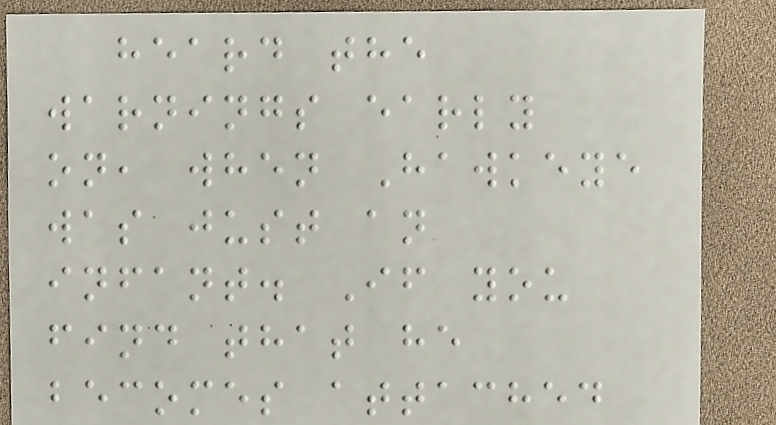heard the
warnings early
on, when Hawkeye
was just an
infant. If you
find that he
becomes attached
